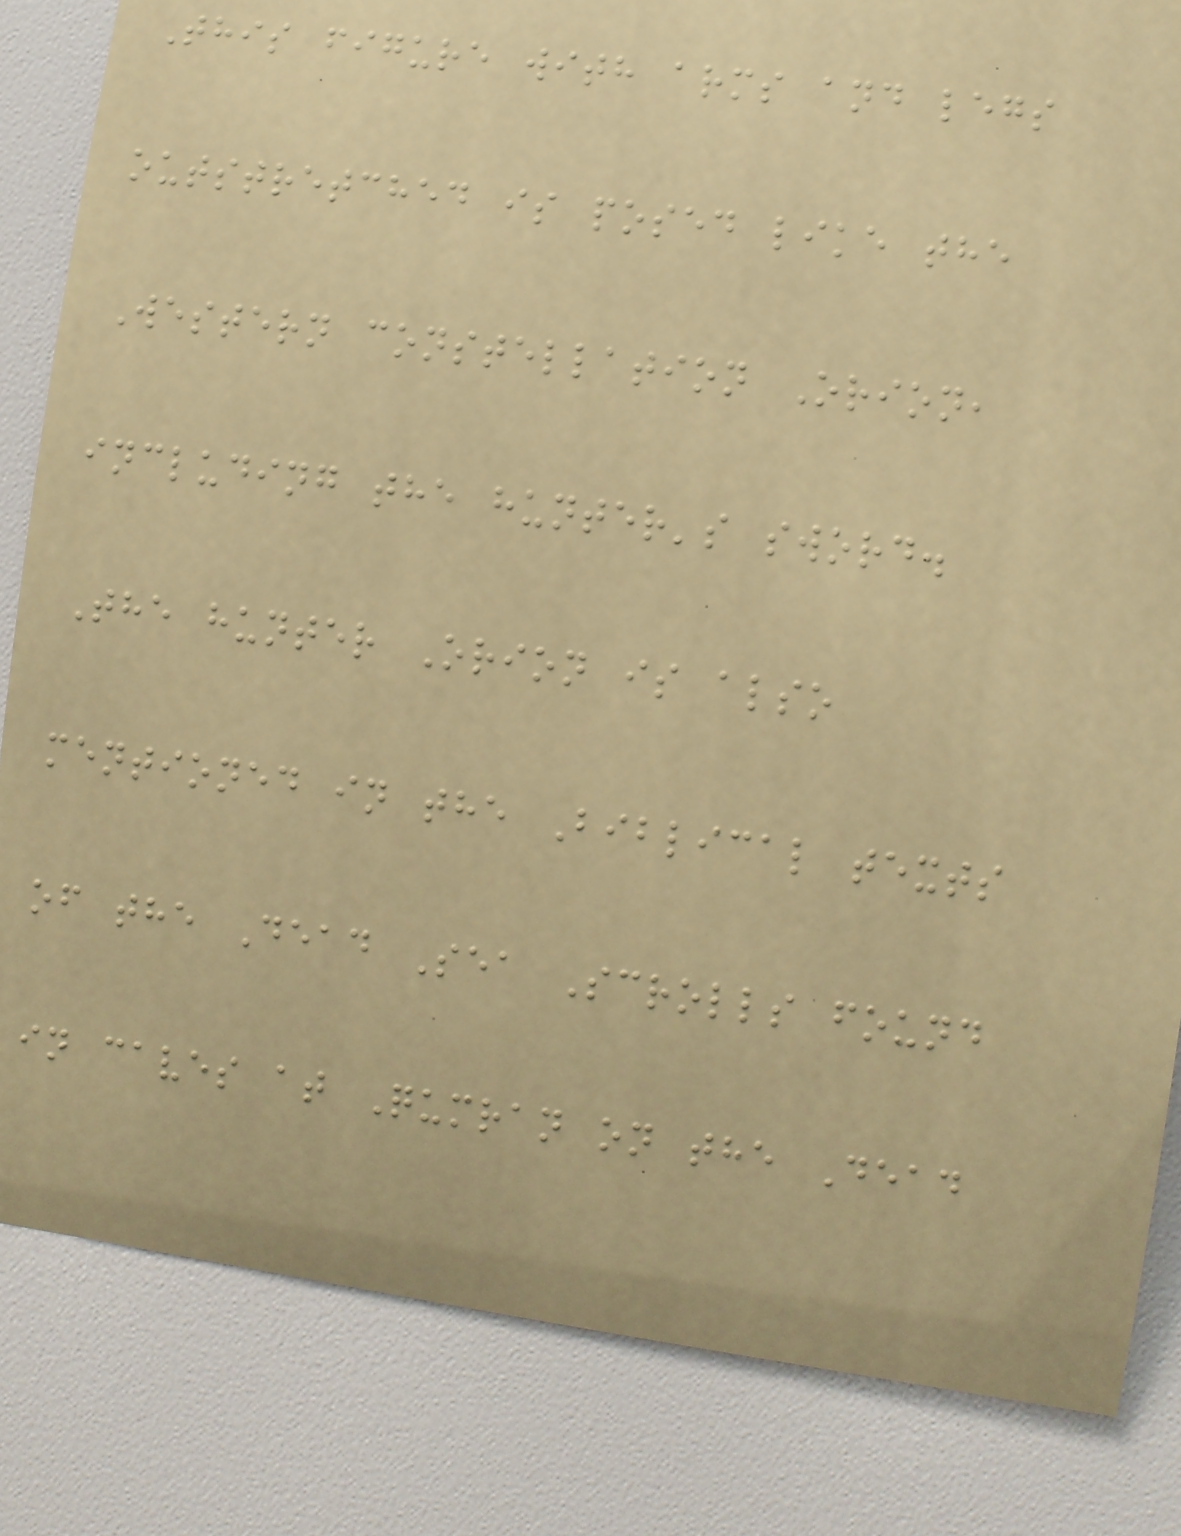This figure with arms and legs
outstretched is posed like the
Western constellation Orion,
including the hunter's sword.
The hunter Orion is also
mentioned in the Biblical texts
of the Dead Sea Scrolls found
in caves at Qumran on the Dead
